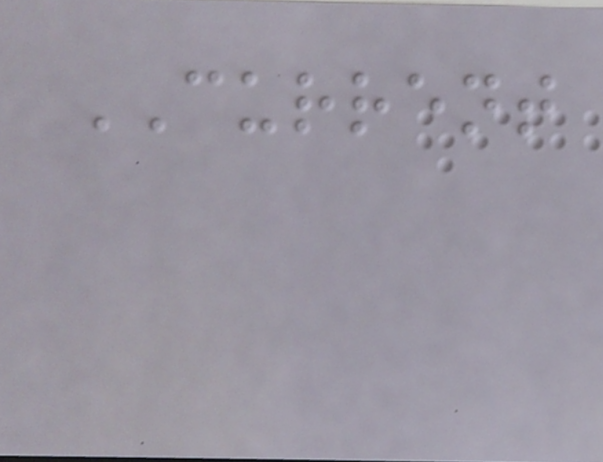CURRENT
